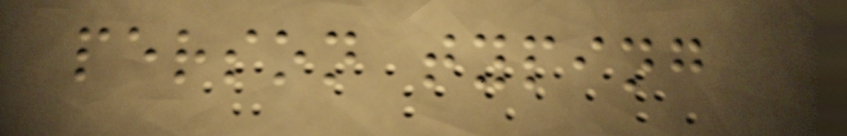person typing
